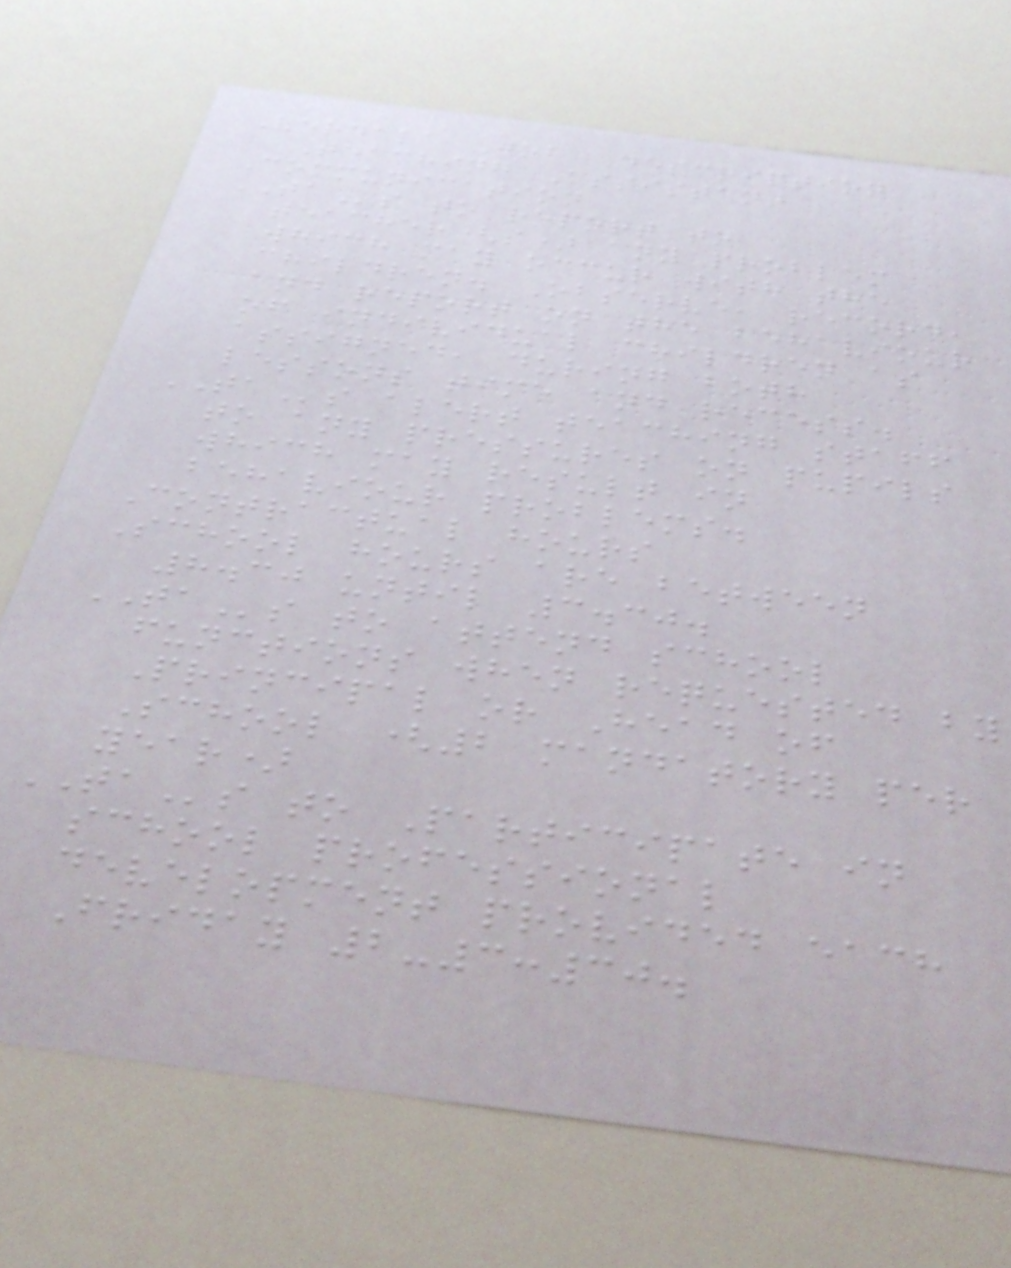Verdala Job Description
Teaching Assistant
Communication
TAs to report to
teacher(s) any problem
which may occur with the
children. Observe, record,
and report on the behaviour
of individual children as
assigned, during both
lessons time and recess.
TAs alert teaching staff
to any pressures on pupils
which may result in
behaviour problems.
Contractual hours
School hours are between
8.30 until 3.30.
TAs to attend school
functions when requested by
Principal or Head of
School (2 mandatory per
year)
TAs to Participate in
school professional
development provided each
Friday 2-3:30.
